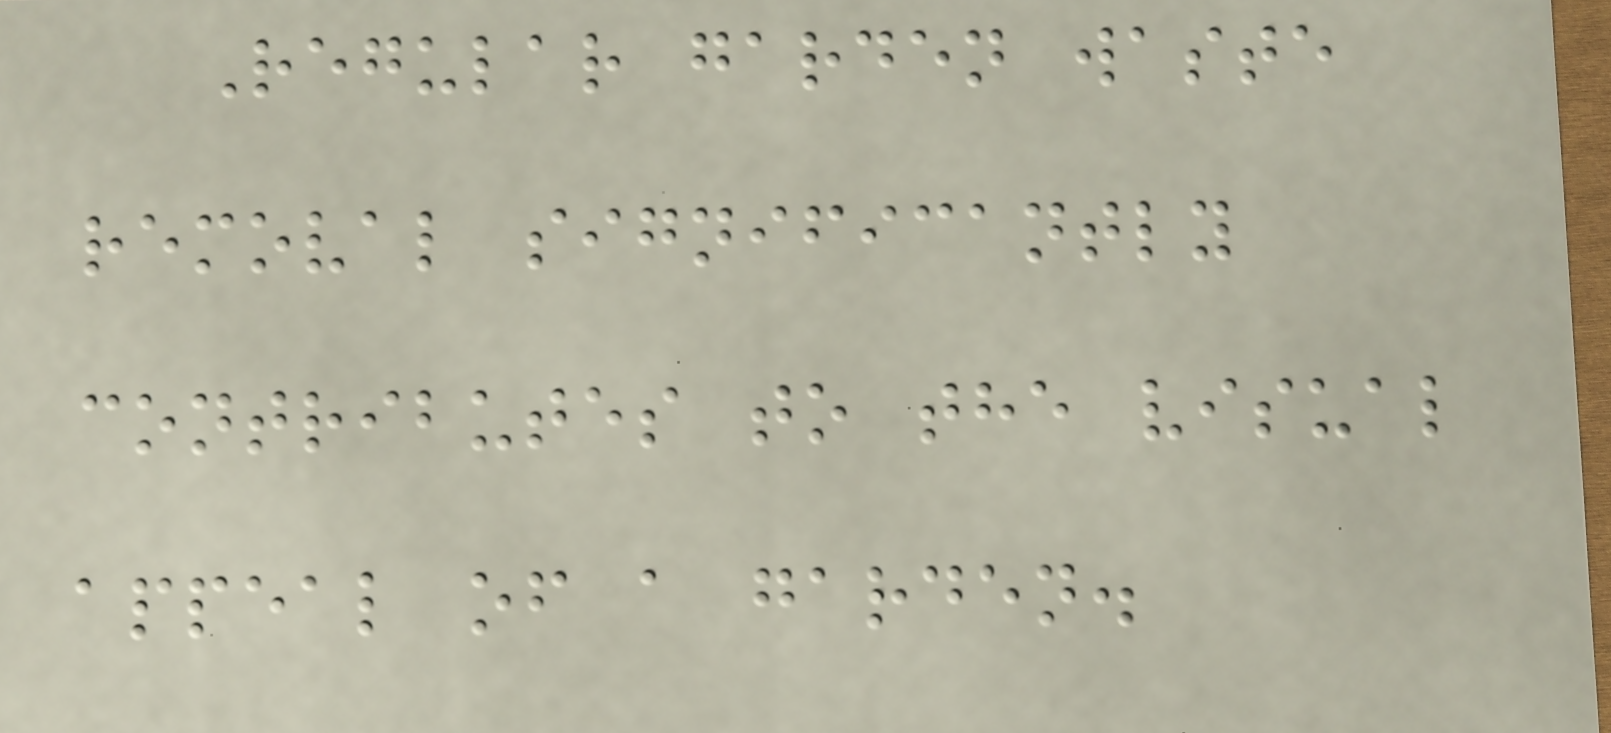Regular garden waste
removal significantly
contributes to the visual
appeal of a garden.
